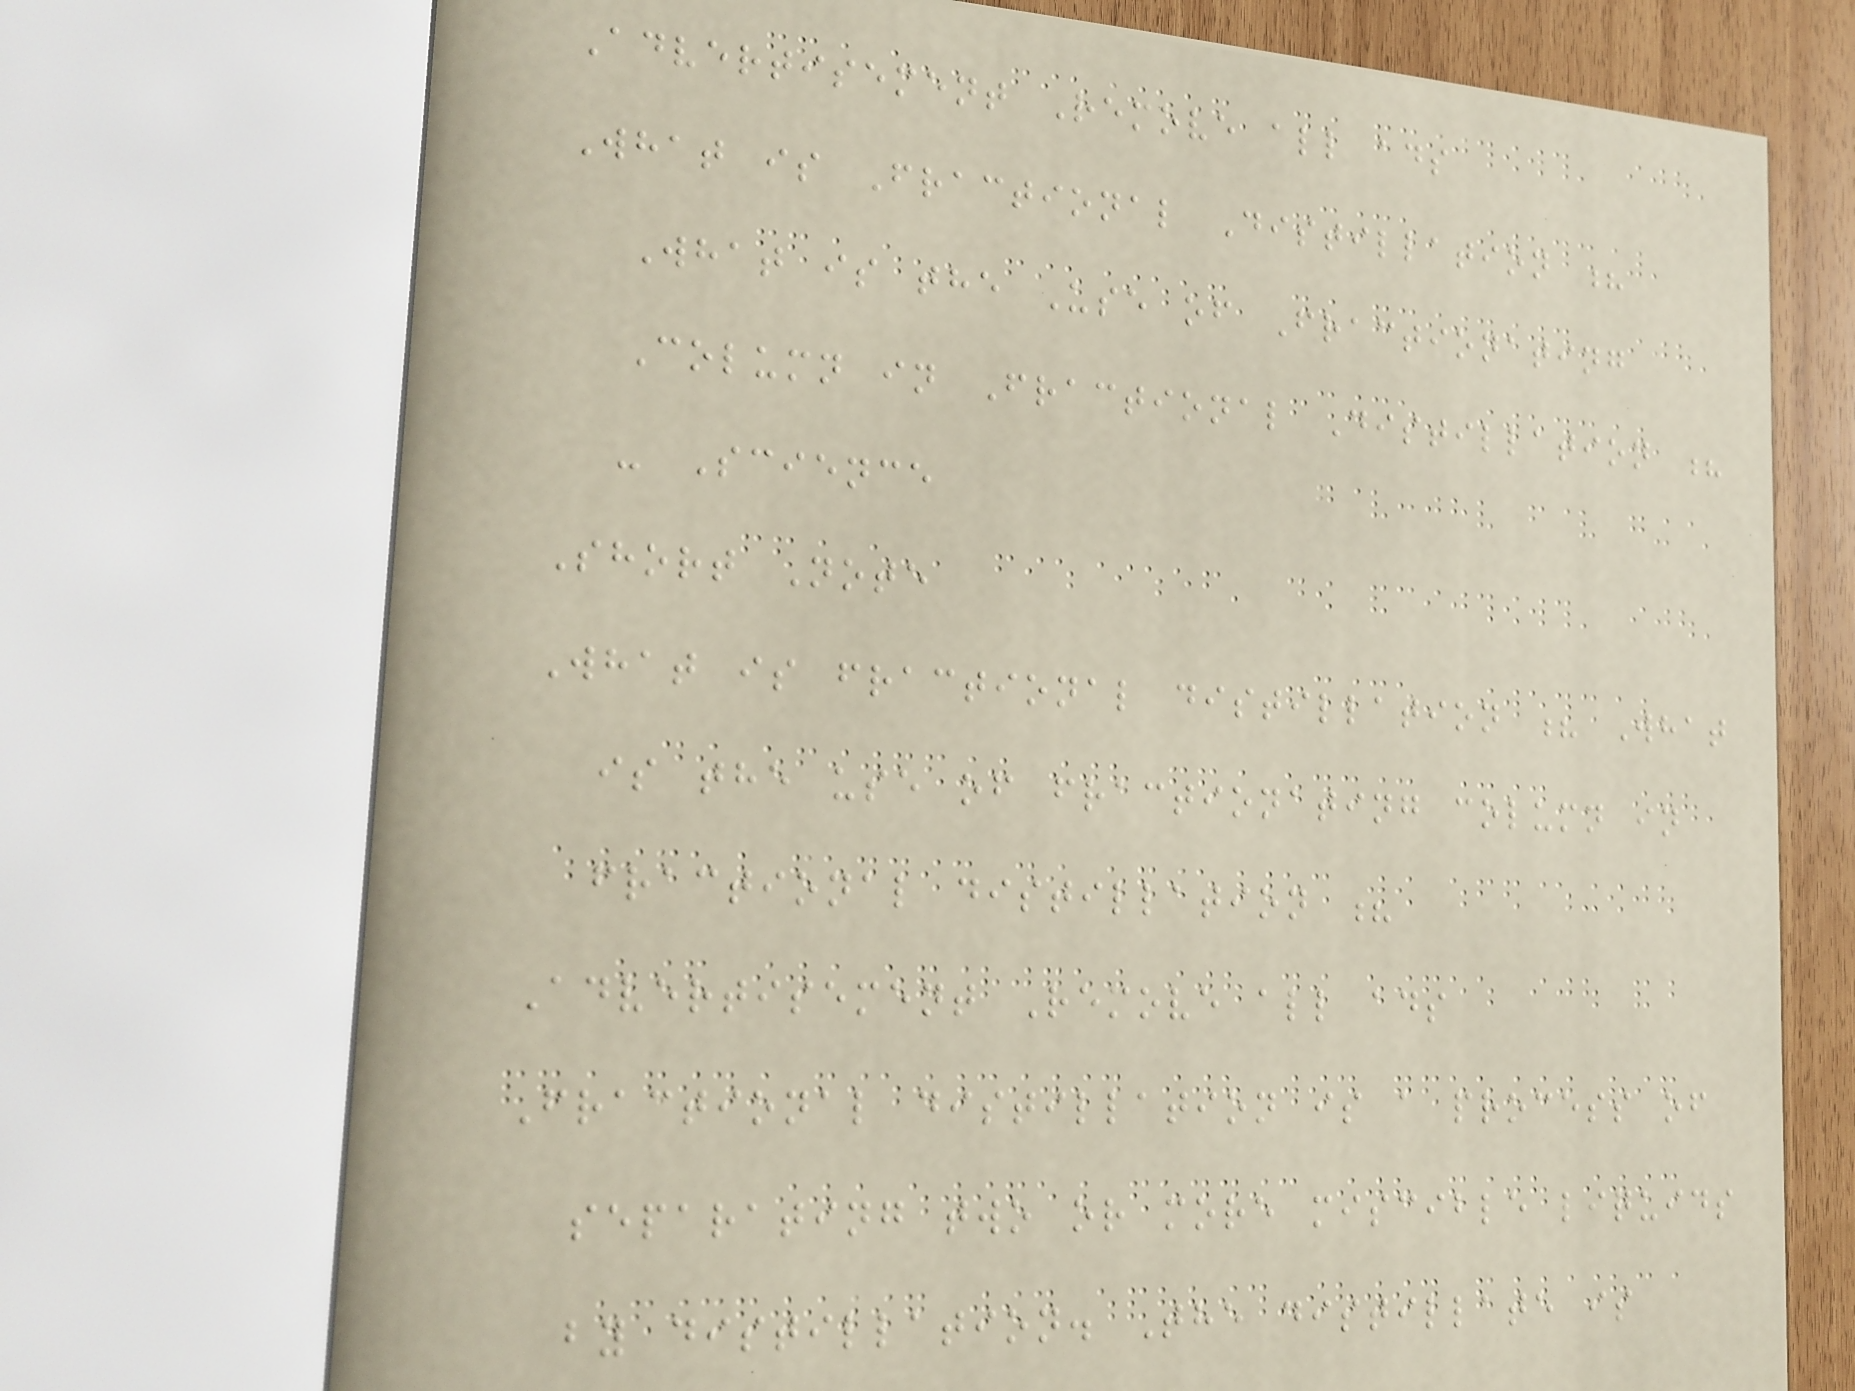Advertisement Remove all ads
What is Fractional Distillation ?
What is the Use of Fractionating
Column in Fractional Distillation ?
- Science
Short Note
What is fractional distillation ? What
is the use of fractionating column in
fractional distillation ?
Advertisement Remove all ads
Fractional distillation is a process of
separating two or more miscible liquids
by distillation. The distillate is
